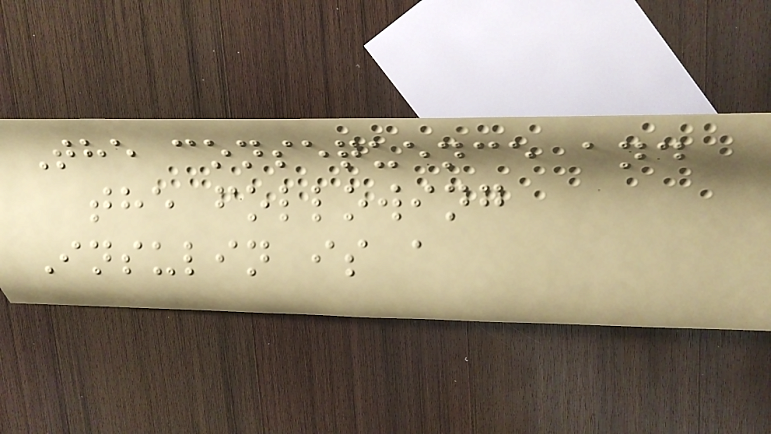The consequence and
the following
Insulin is a
